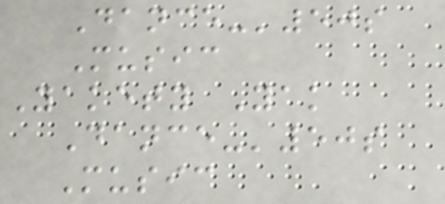Dance-'50s
Music
Yakety Yak
Dance-'50s
Music
